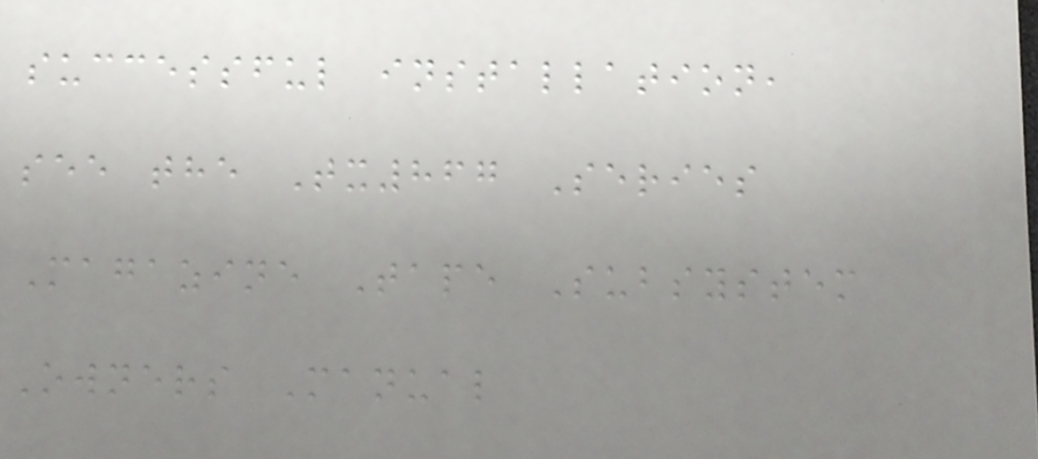successful installation,
see the Tx867 Series
Magazine Tape Subsystem
Owners Manual
